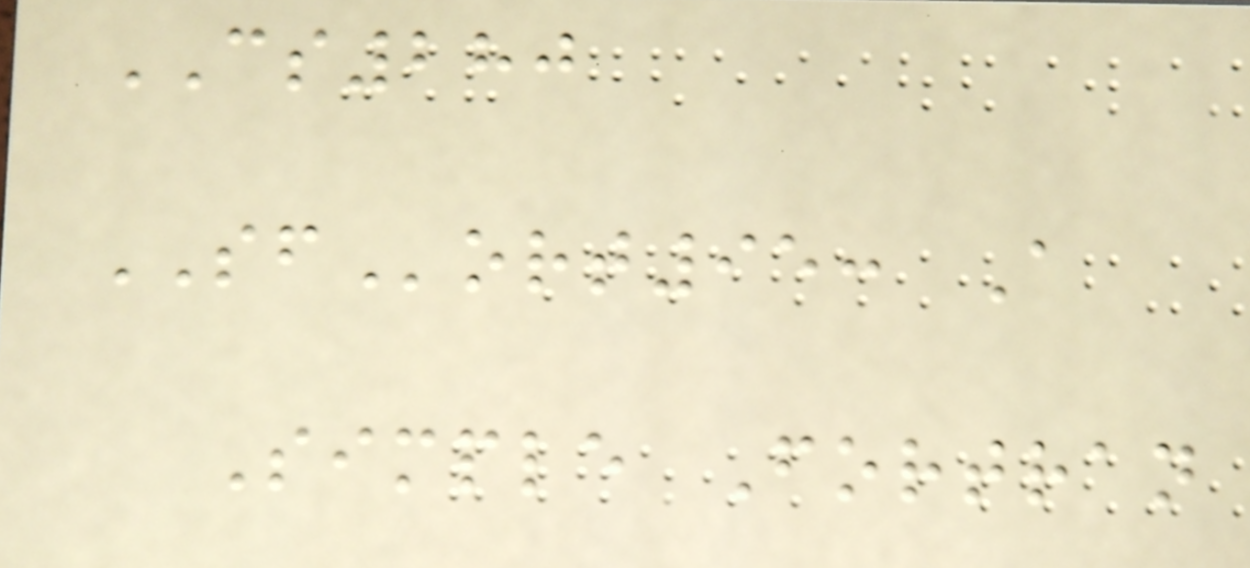CS280
SFort95: A
Simple Fortran
